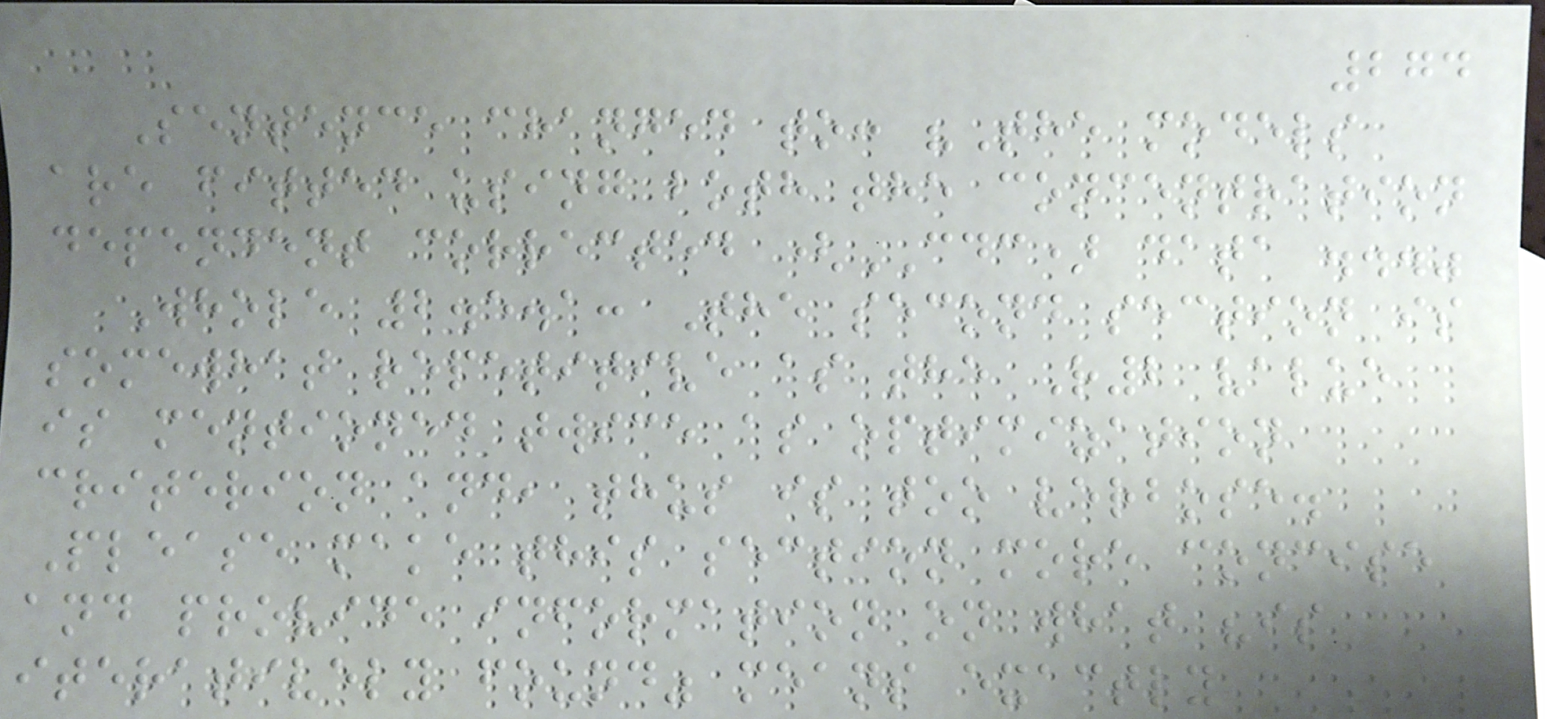274
Sentence changed to: "The models
are fitted using both the concentration
dependent corrected (CDC) data ..."
Whole 2.5.1: The second section is
somewhat repetitive as the R2 value
is mentioned twice as optimization
criterion and, thus is too verbose.
Please make this section more concise
and provide information on what "is
iteratively found" means exactly
